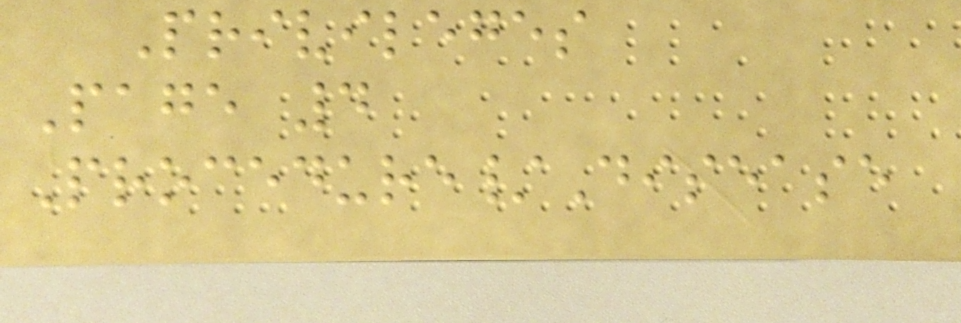Privileges
Page 4
Procedure/Disease
